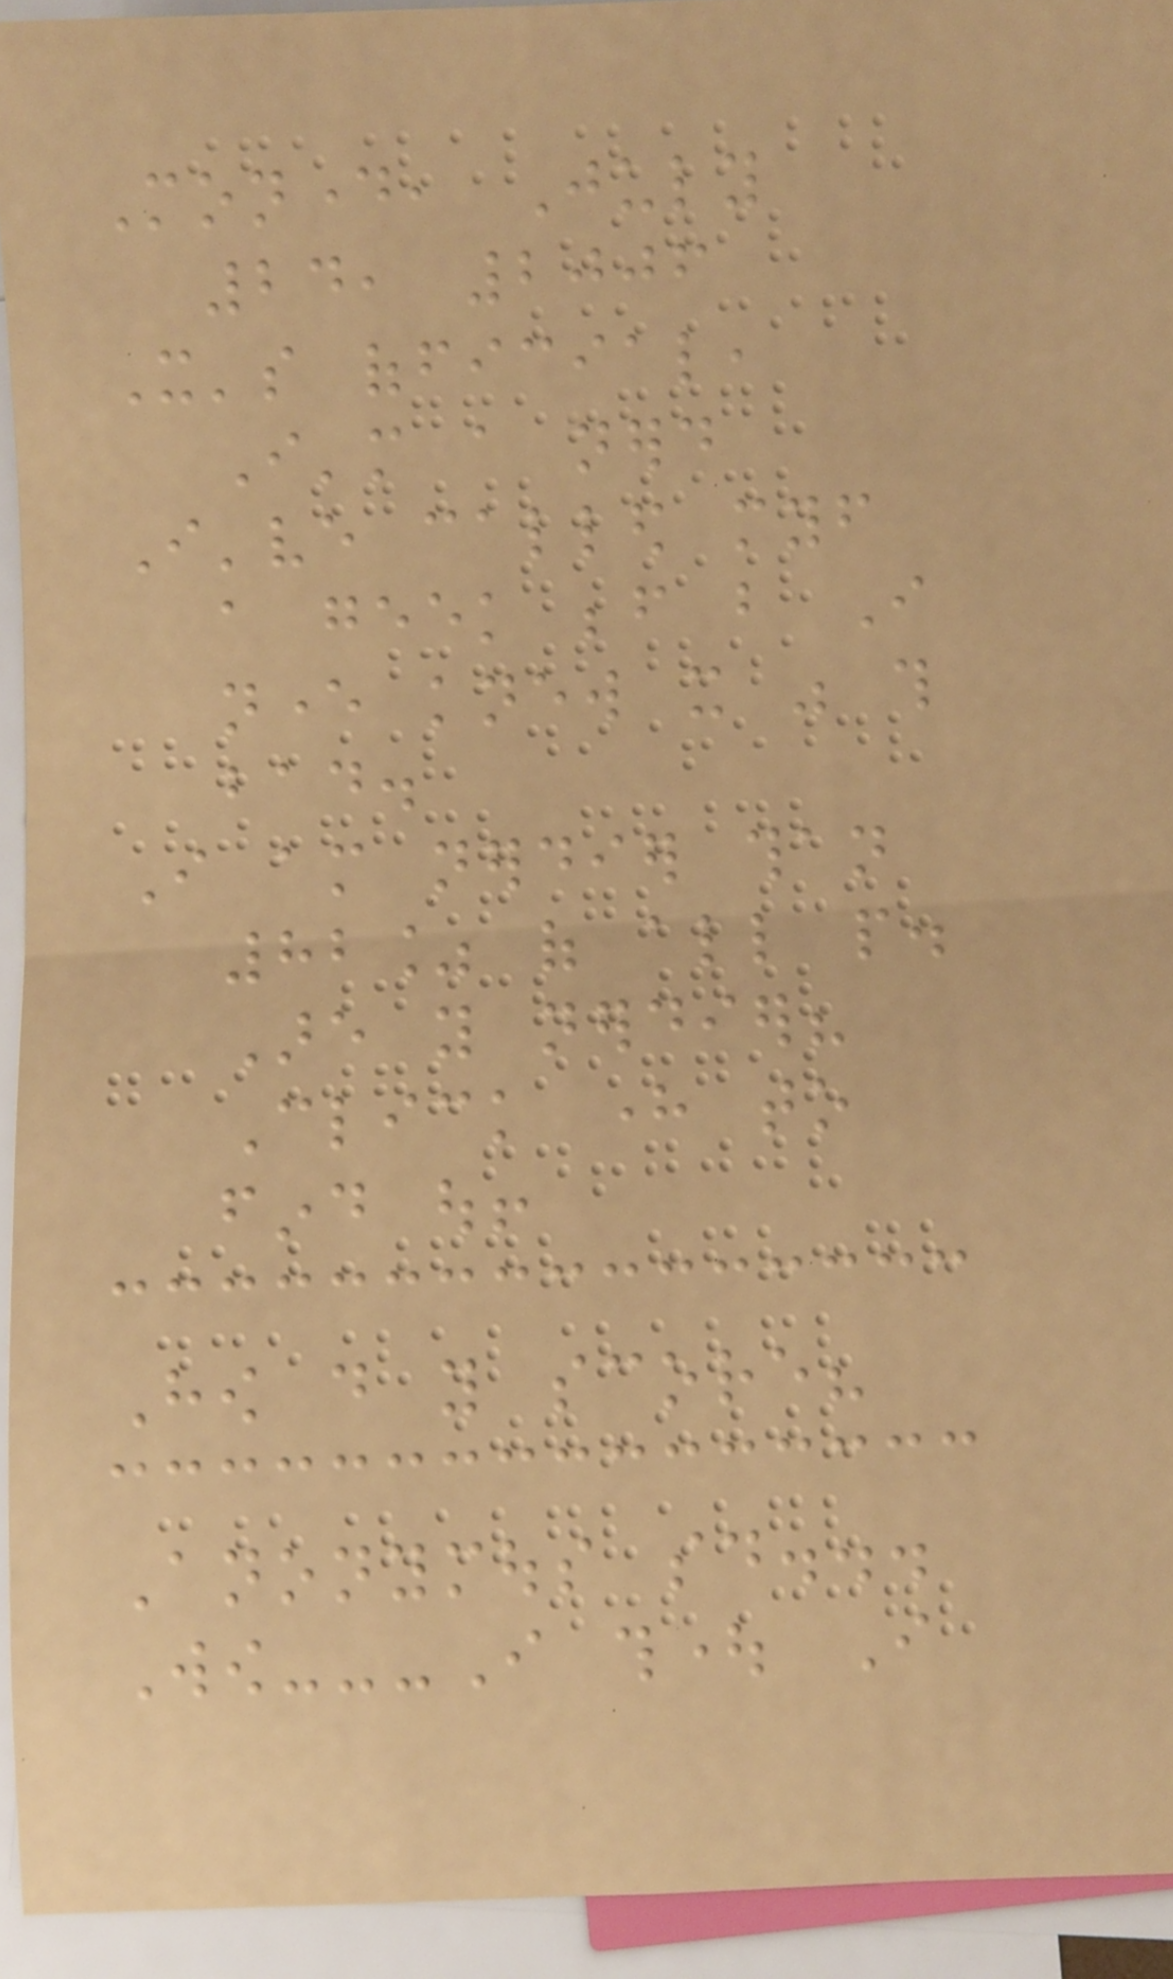Monday, July
24, 2006
It's official,
I'm a nerd
I've called myself
a geek before but I
never knew it was this
bad.
I am nerdier than
82% of all people.
Are you nerdier?
Click here to
find out!
How do you score?
Anonymous said...
Wow---I thought I
